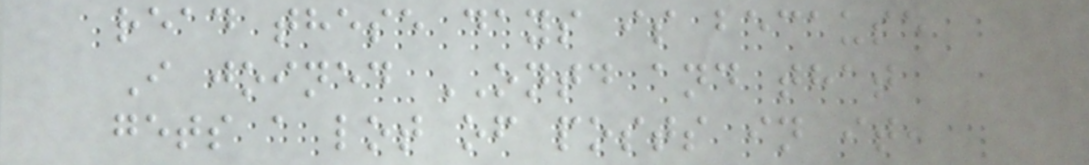read these days is because
I joined ONTD and that
gets a lot of posts in it,
